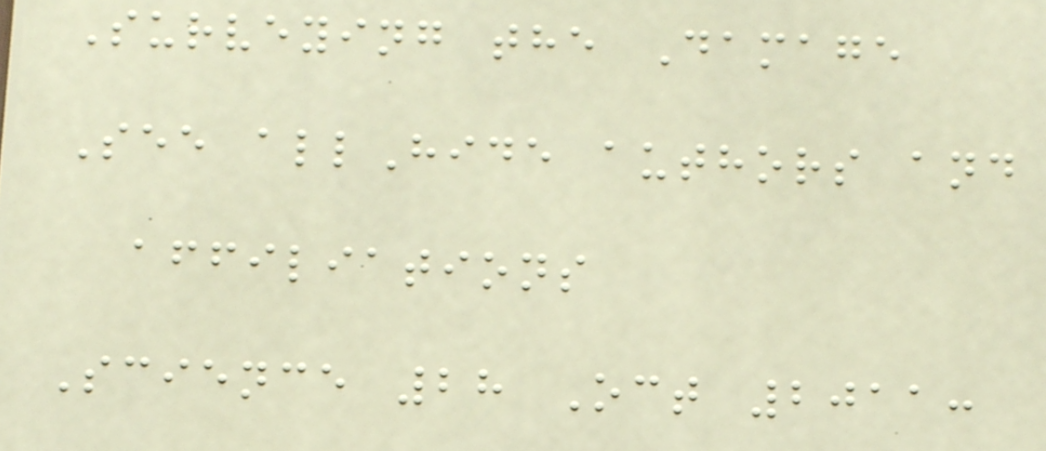Surveying the Damage
See allHide authors and
affiliations
Science 28 Oct 2011:
